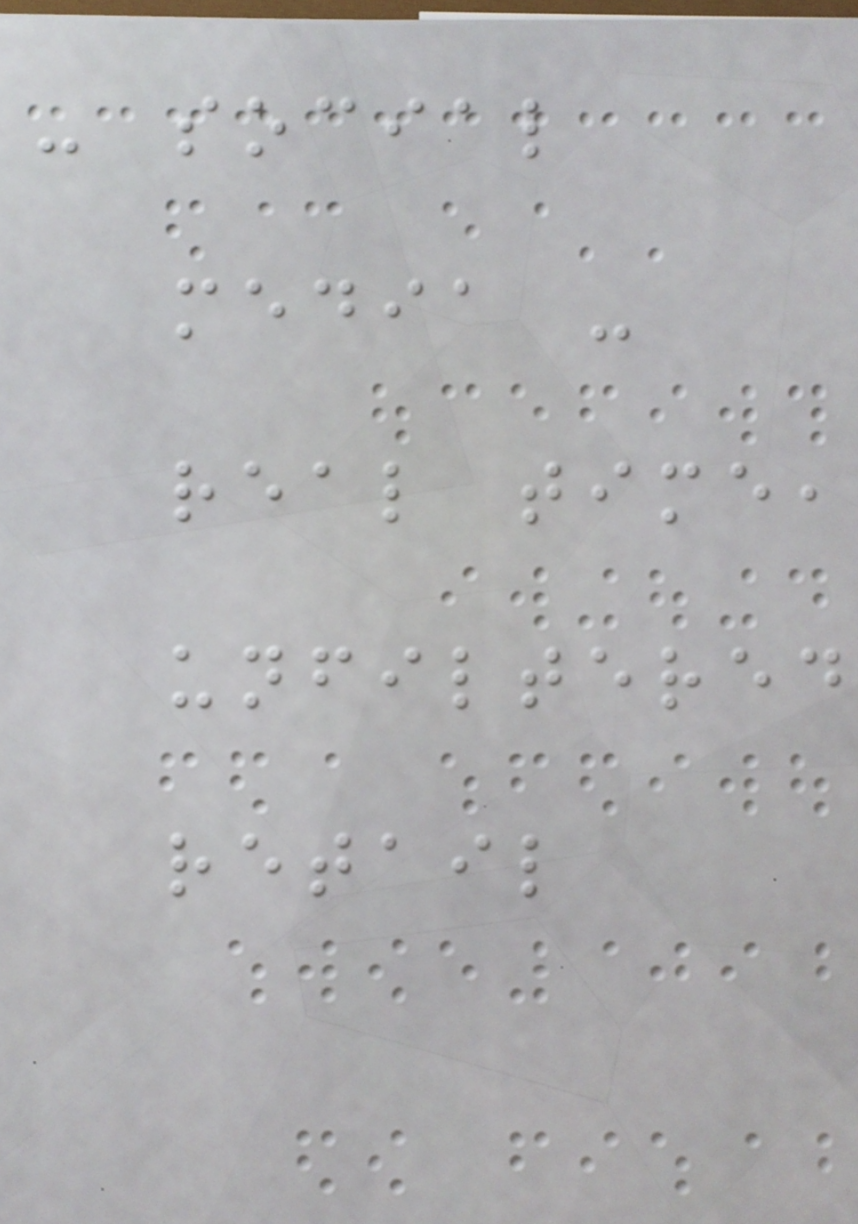- social
media -
real time,
unfiltered
retail
